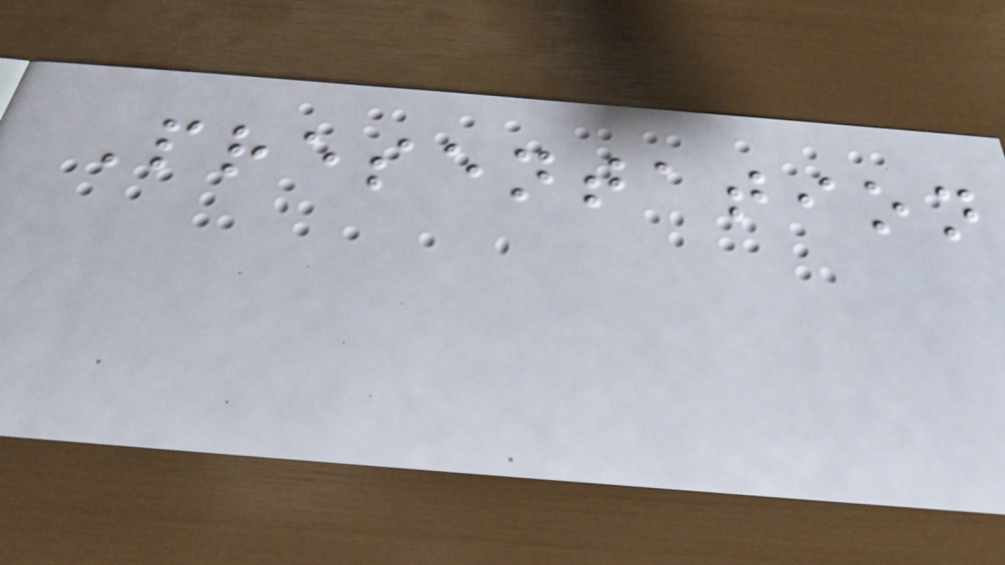Presentation
